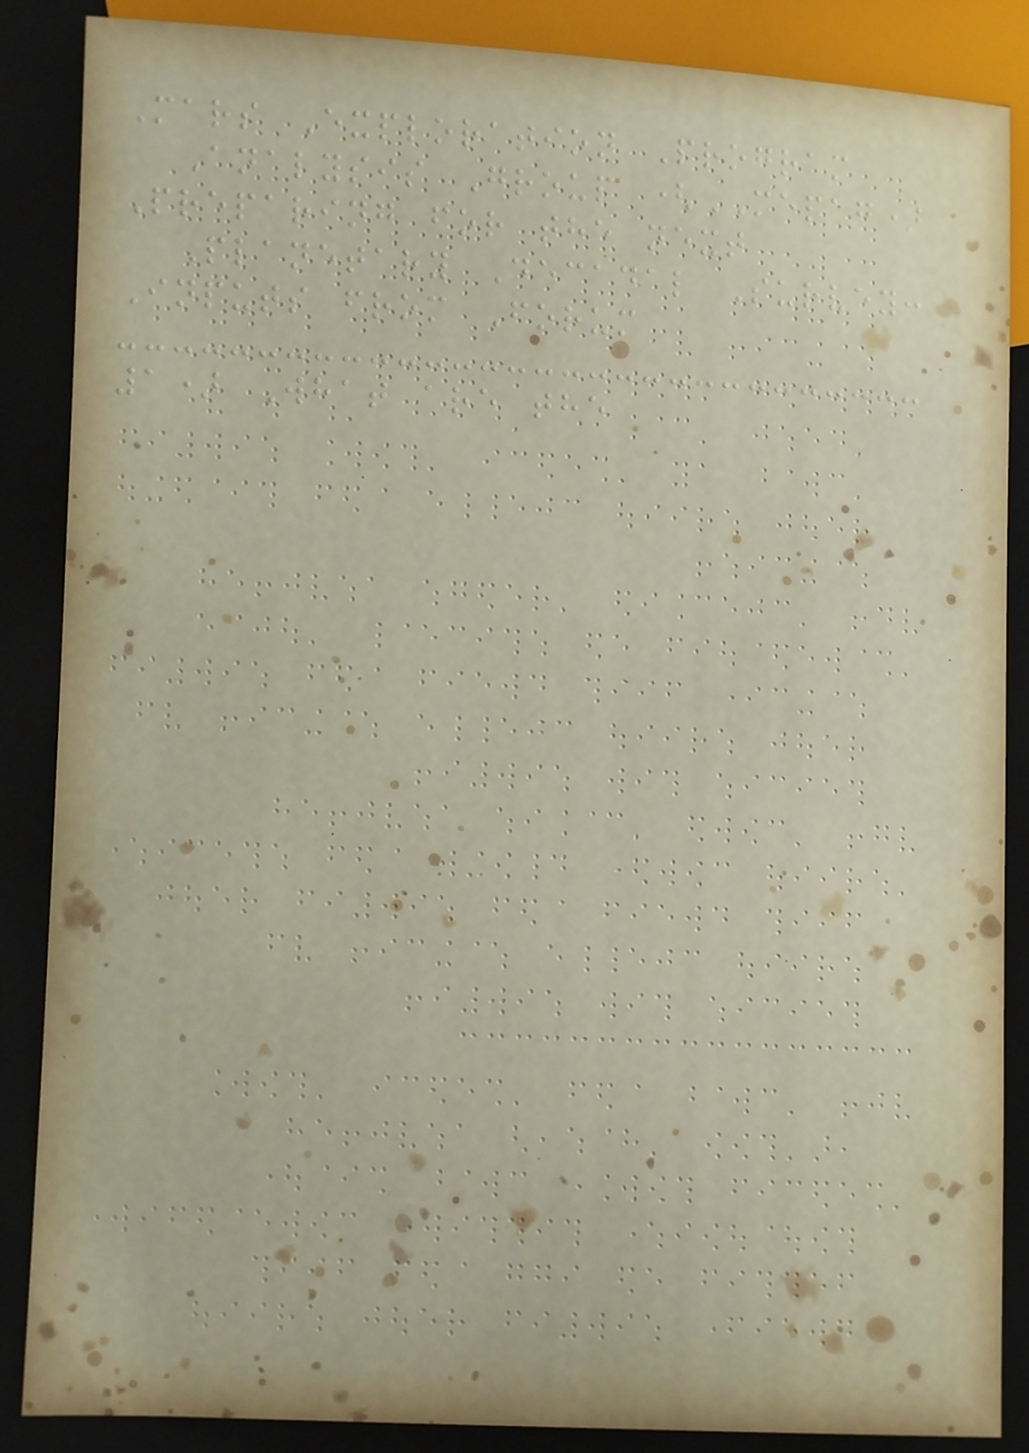Mars Exploration Program
Analysis Group (MEPAG)
Preparing for the next
Planetary Decadal Survey:
Inputs from Forum
1) What are the
